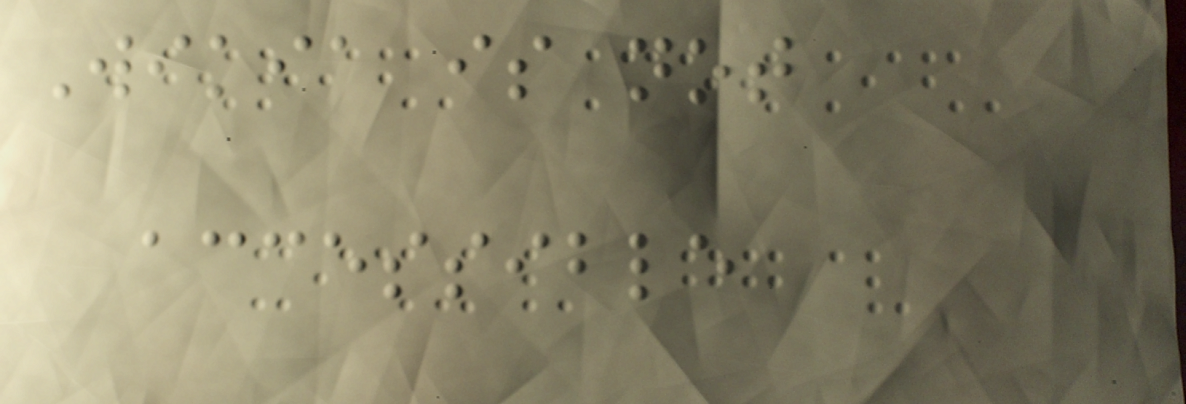Wikia is not
accessible
